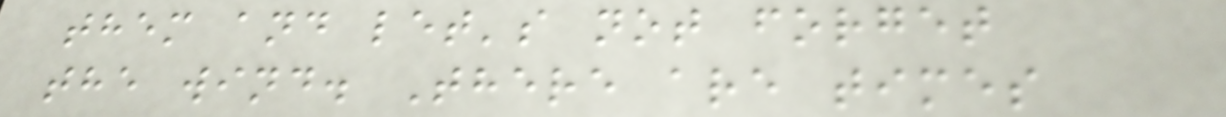them and let's not forget
the wind. There are times
